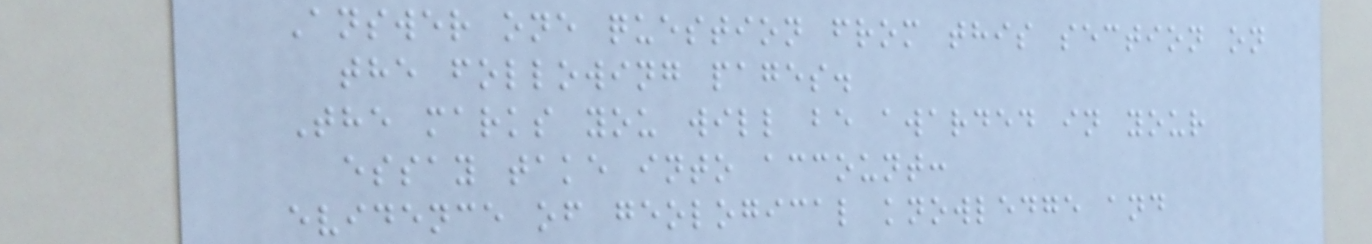Answer one question from this section on
the following pages.
The marks you will be awarded in your
essay take into account:
evidence of geological knowledge and
